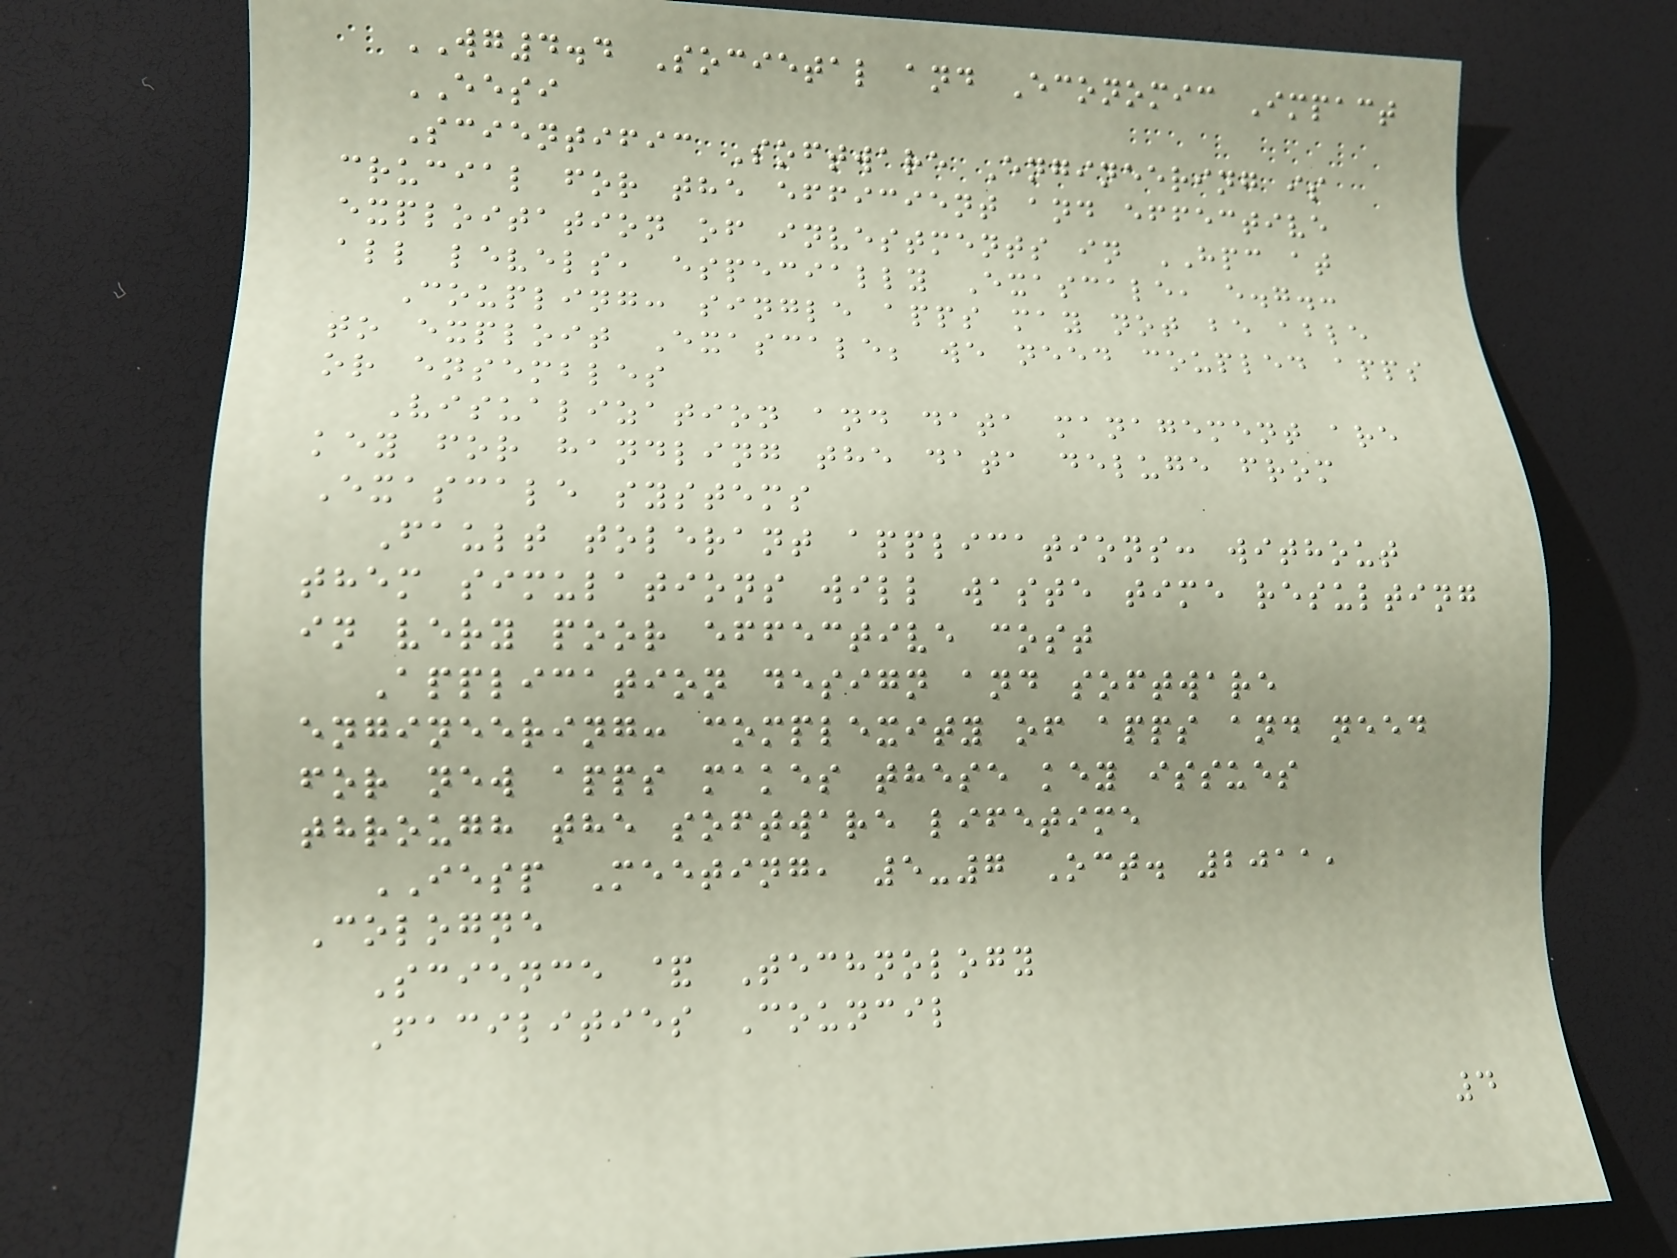WG4.4 Societal and Economic Impact
EESI
Scientific Software Engineering is
crucial for the efficient and effective
exploitation of investments in HPC at
all levels, especially Exascale, e.g.:
Coupling: single apps may not be able
to exploit Exascale; we need coupled apps
or ensembles
Visualization and data management are
key for handling the data deluge from
Exascale systems
Fault tolerant applications: without
them simulations will waste time resulting
in very poor effective cost
Application design and software
engineering: complexity of apps and need
for new apps makes these key issues
through the software lifetime
IESP Meeting, 5-7 Oct. 2011,
Cologne
Science & Technology
Facilities Council
4
